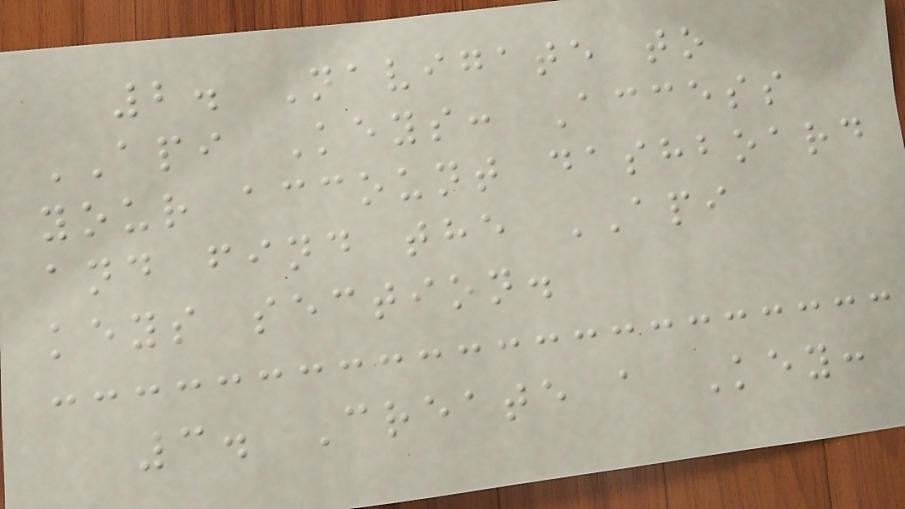2. Navigate to
API Keys: Access
your account dashboard
and find the API
keys section.
3. Create a Key:
